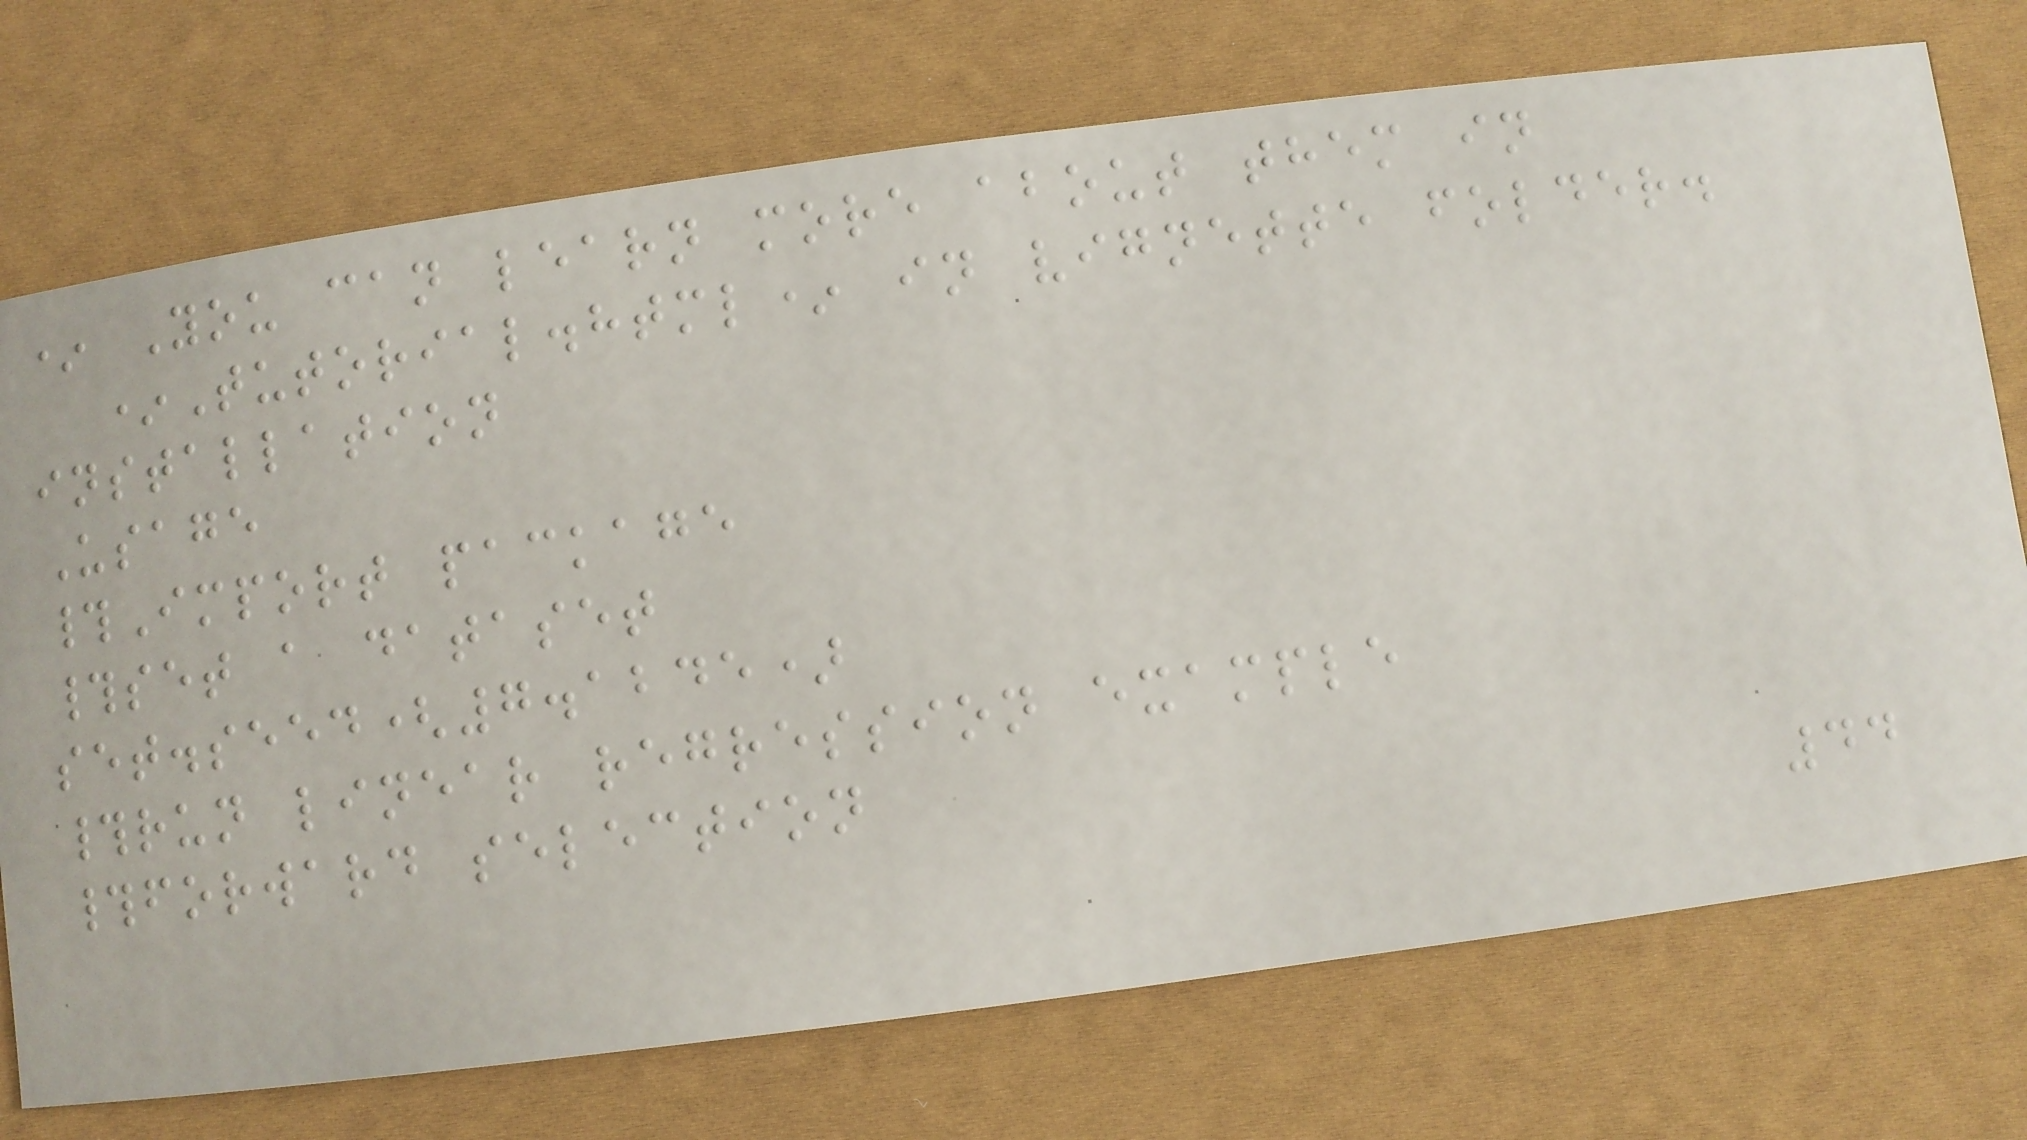* You can learn more about them in
*Tutorial.html* in vignette folder.
installation
Usage
#Import package
#set a dataset
set.seed(7.1245)
#run linear regression example
#forward selection
44
